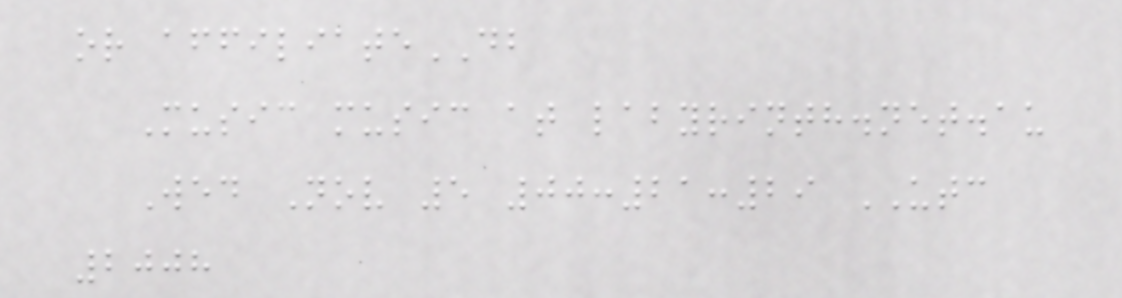or affiliateDB
Music music at labyrinth.net.au
Wed Nov 5 00:21:29 UTC
2008
